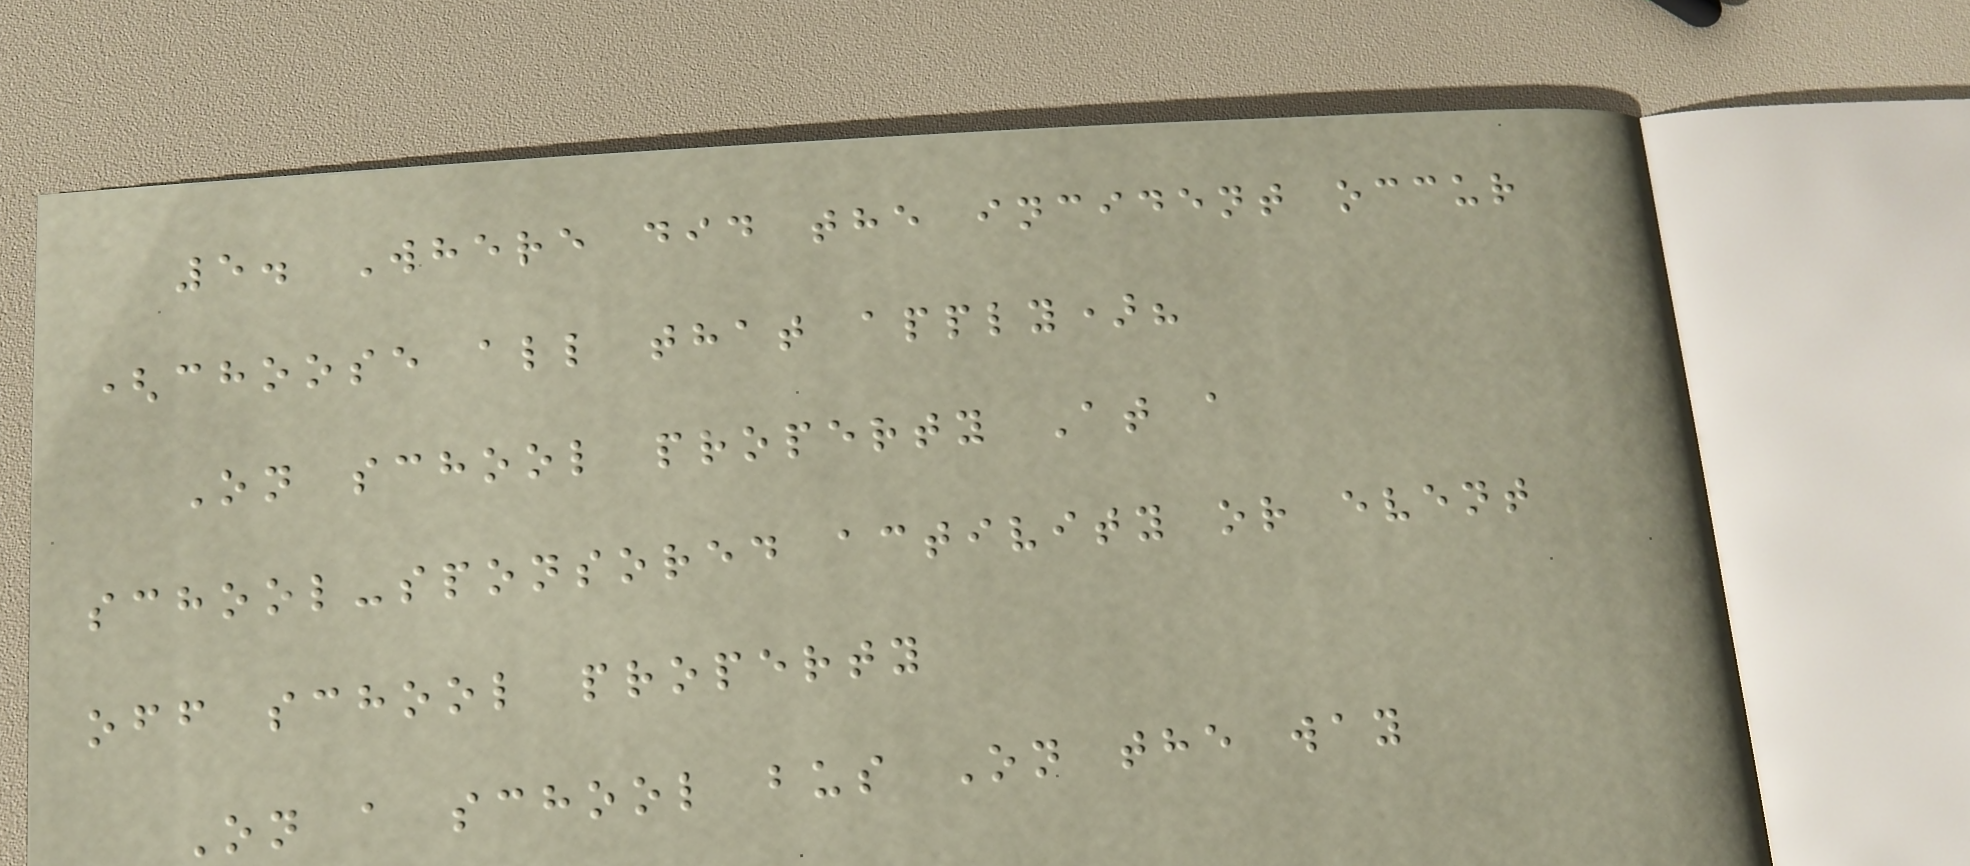5. Where did the incident occur
(choose all that apply)?
On school property At a
school-sponsored activity or event
off school property
On a school bus On the way
